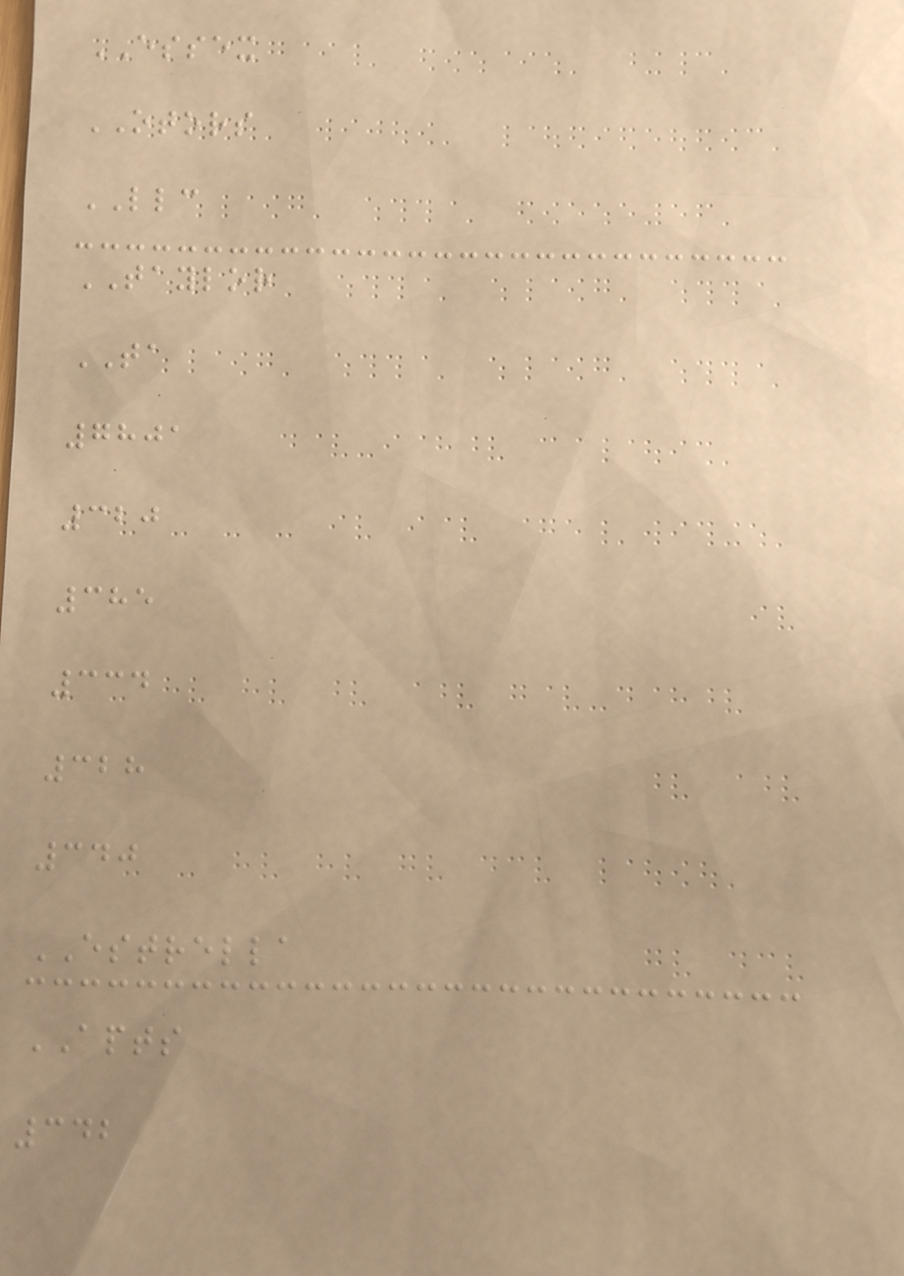ESSEX
OTORS
LLC
TAYLOR
TA
7801
320
385
334
328
340
ESTRELLA
APTS
342
